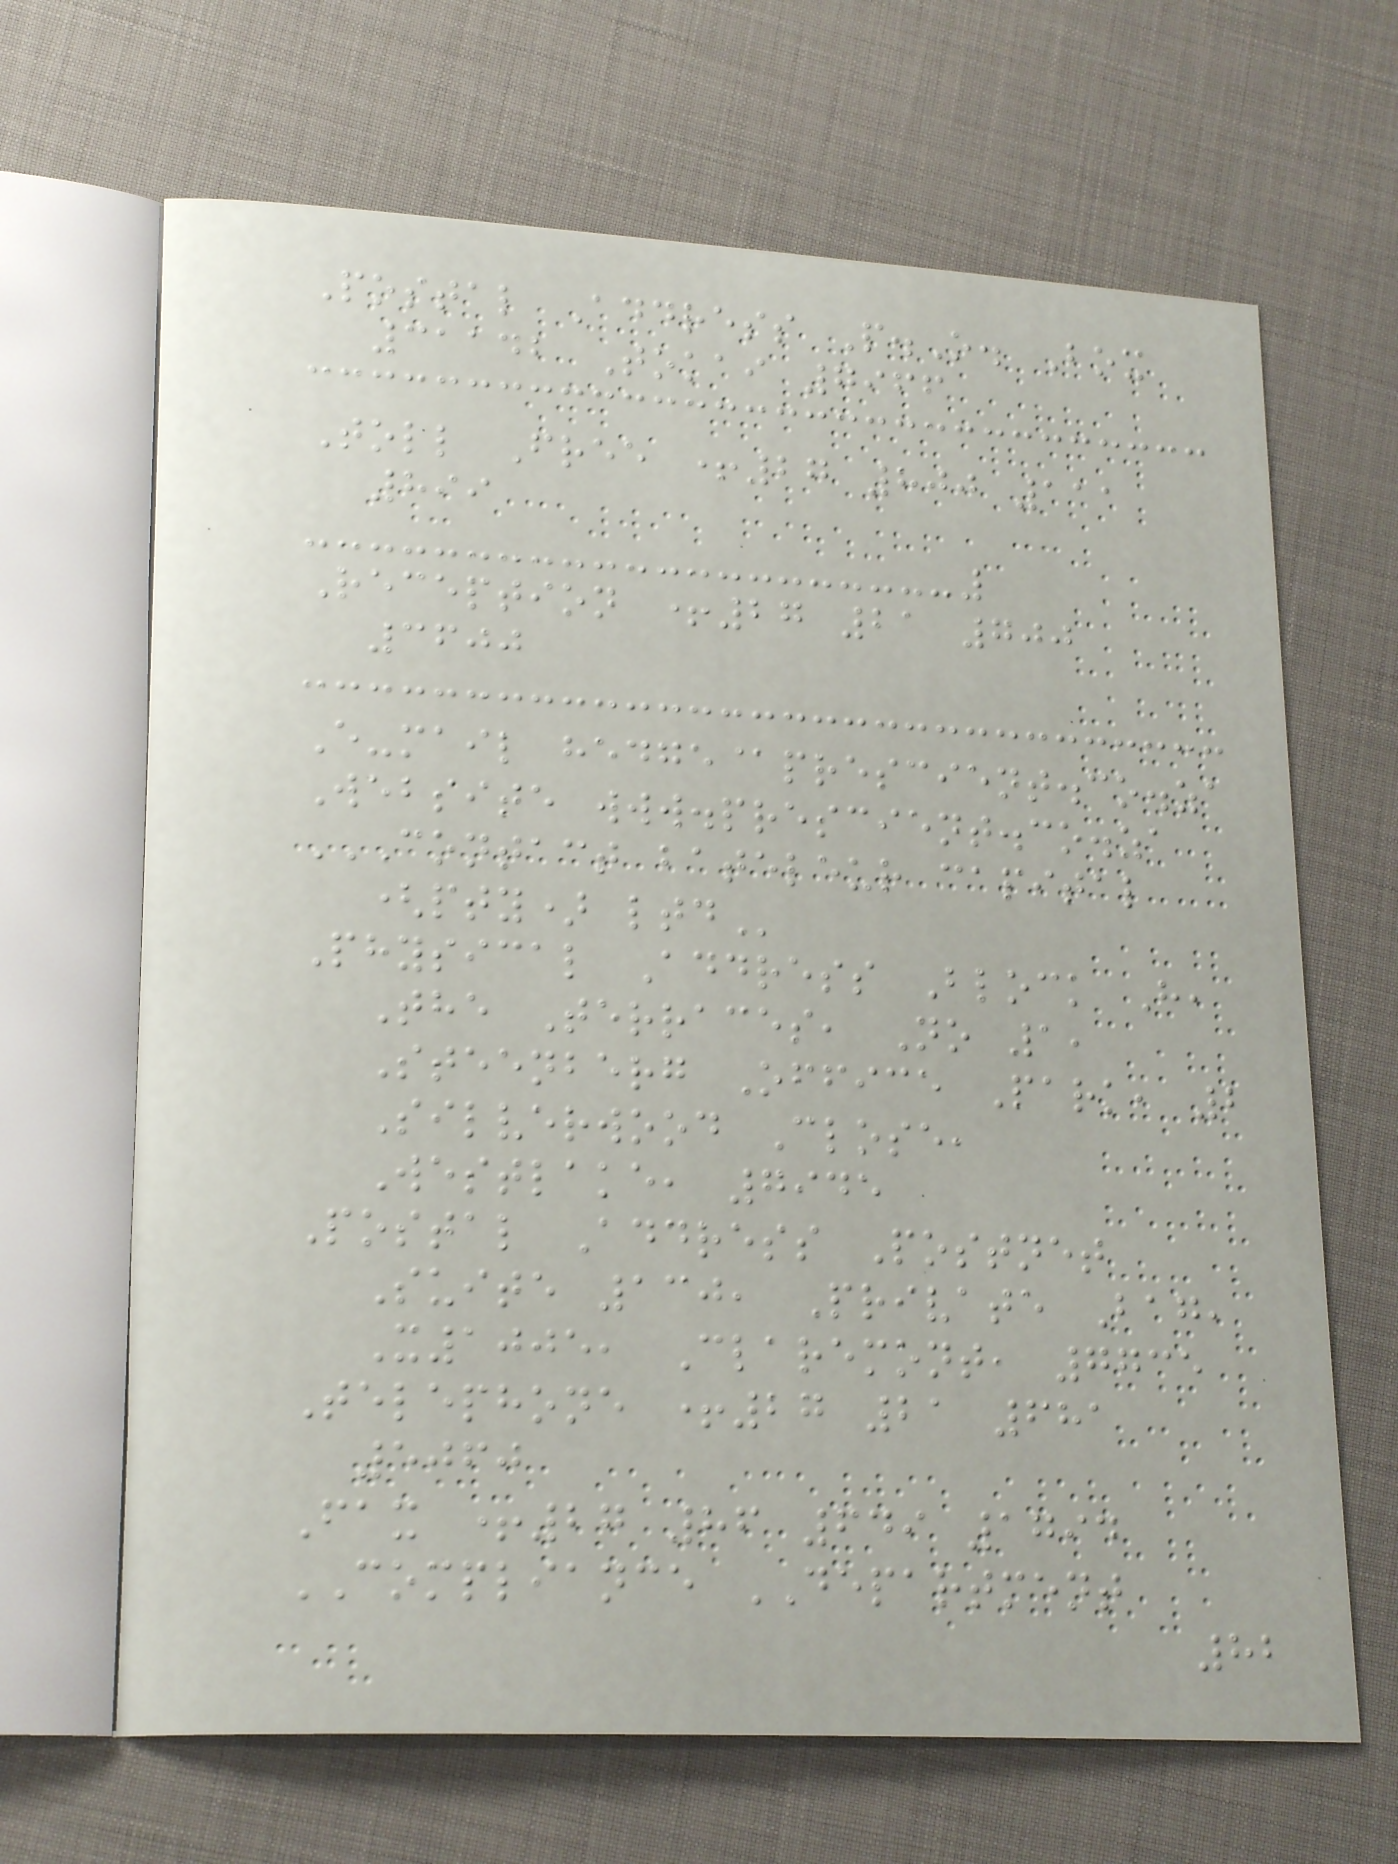Postal Address P.O. Box
31142 Tokai 7966
Toll Free +27 800 111
899
Reception +27 21 700
3600
E-mail hedge@prescient.co.za
Website www.prescient.co.za
CONTACT BATELEUR CAPITAL
(PTY) LTD
Physical Address Block H,
The Terraces, No 1,
Steenberg Office Park, 2
Silverwood Close,
Westlake, 7945
Postal Address Postnet
Suite 130, Private Bag,
X1005, Claremont, 7735
Telephone +27 21 681
5060
Fax +27 86 649 1794
COMPLIANCE DEPARTMENT
82
